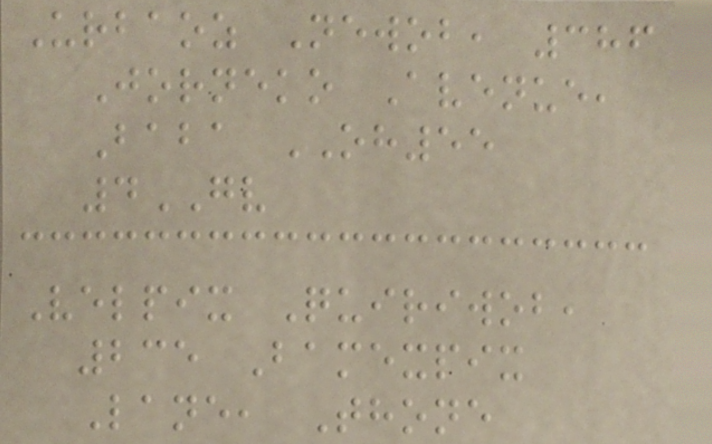Urbaoz Newob, 386
Jorneko Avenue,
Baba OH55
4GV
Velpix Quiriwob,
235 Bamexpix
Lane, Thone
